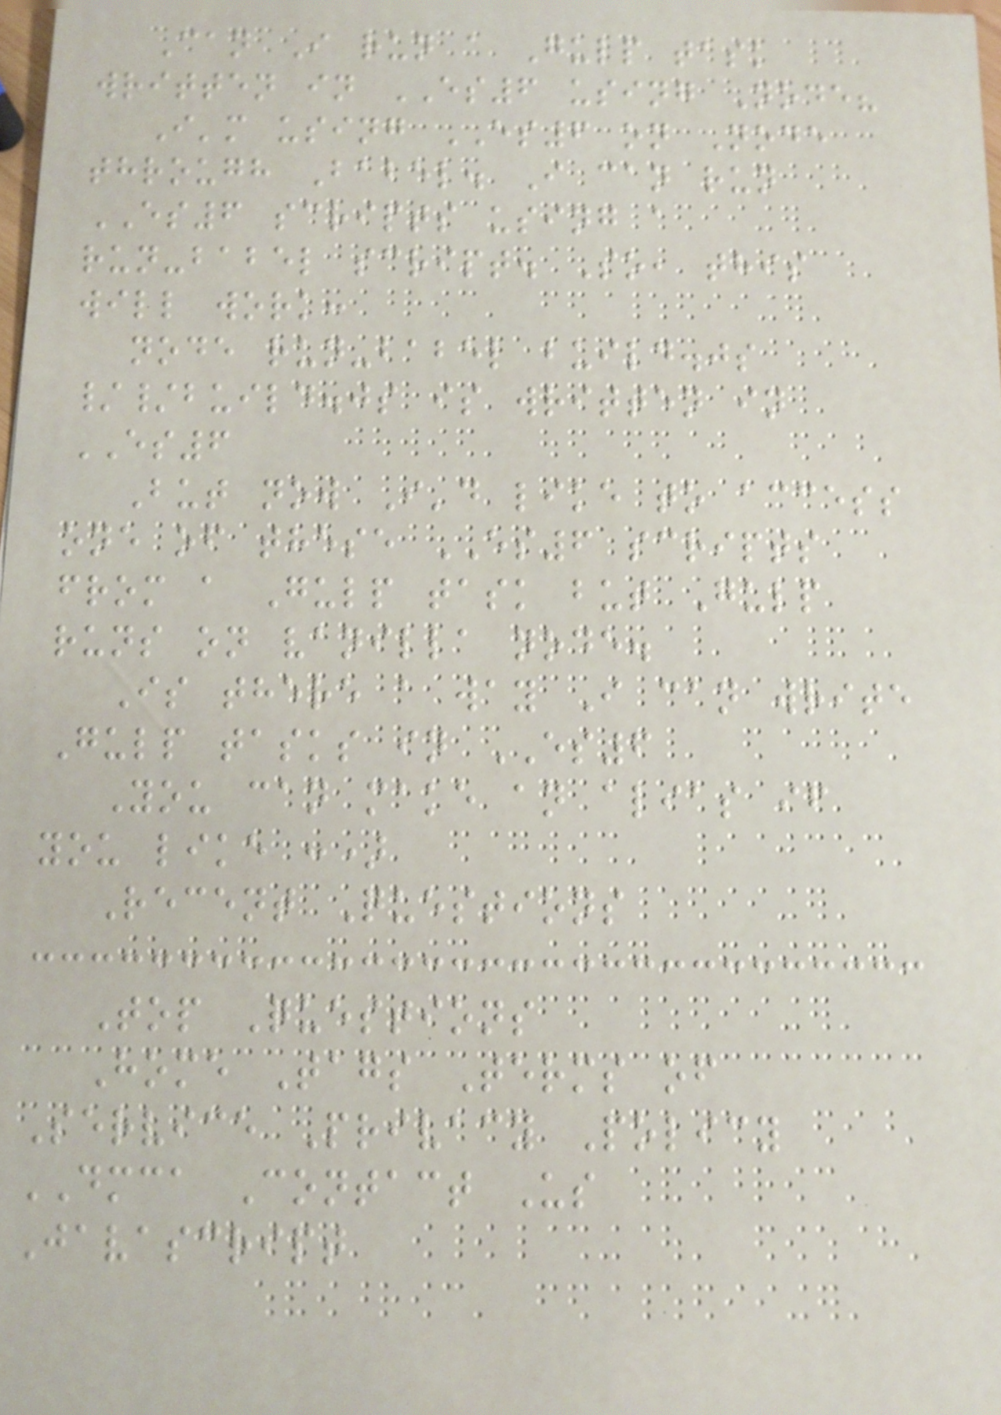Can I run a Gulp task
written in ES6 using Node?
I'm using ES6 on Node
through Babel. I can run
ES6 scripts using a
run-babel script. So, this
will work:
node run-babel build.js
//build.js is written in
ES6
But now I'd like to access
one of these ES6 scripts
from a Gulp task but Gulp
runs on vanilla node.
Is there a way I can write
Gulp tasks in ES6
You can make an alias if
you like :)
Recent Questions
Top Questions
Home Tags Terms of
Service Privacy Policy
DMCA Contact Us
Javascript
